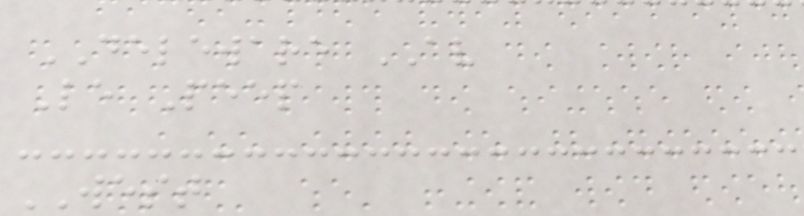DELEWARE AV
Le Peep
WEST
